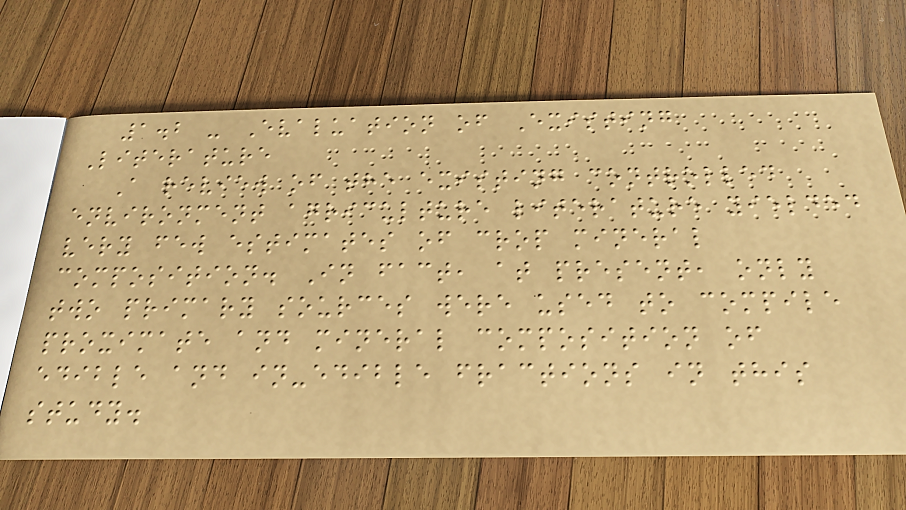1.2 - Evaluation of Existing
Literature
A review of the existing controlled
environment agriculture literature yielded
very few estimates of crop mineral
composition. In fact, at present, only
two primary sources were used to compile
proximate and mineral composition of
edible and in-edible fractions in this
study.
